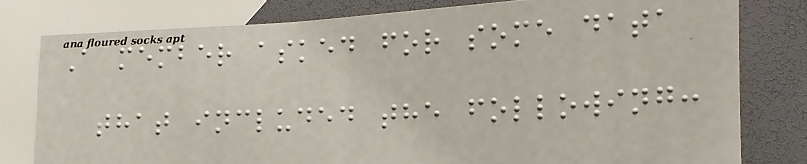A member asked for some data
that included the following:
